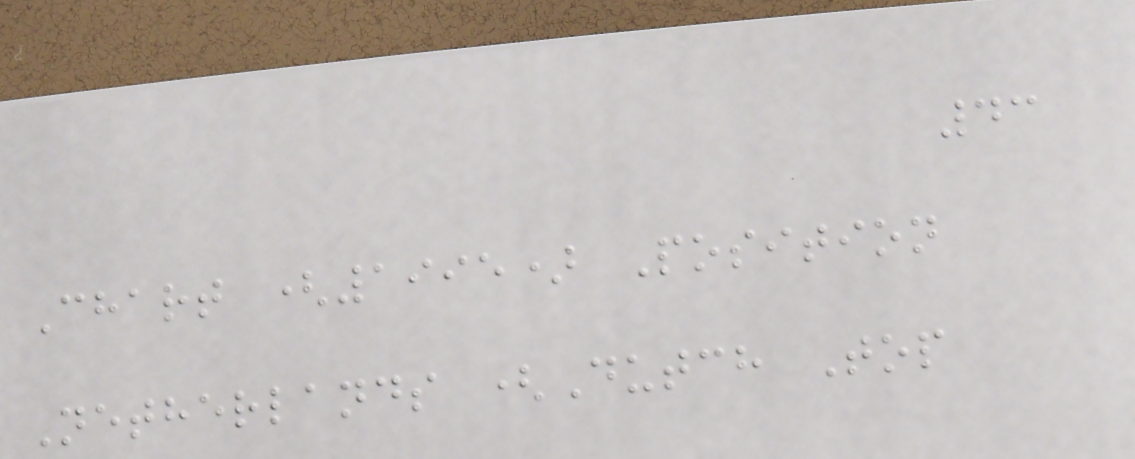43
Chart (1995) Position
Netherlands (Dutch Top
